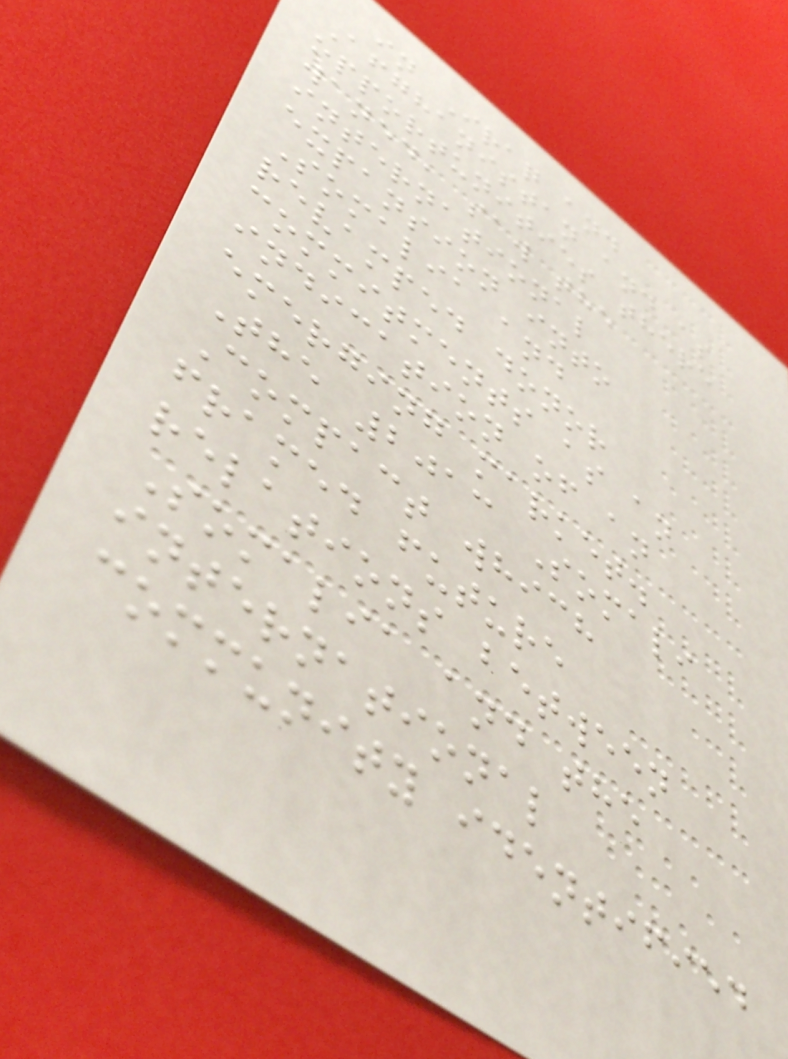in Iraq and
Afghanistan and as
opportunities there
waned, saw the
international
expansion into
Somalia and
revamped donor
commitments as an
indication of an
emerging market.
The 2013 Somali
Compact which
framed future
relations between
Somalia and the
international
community identified
